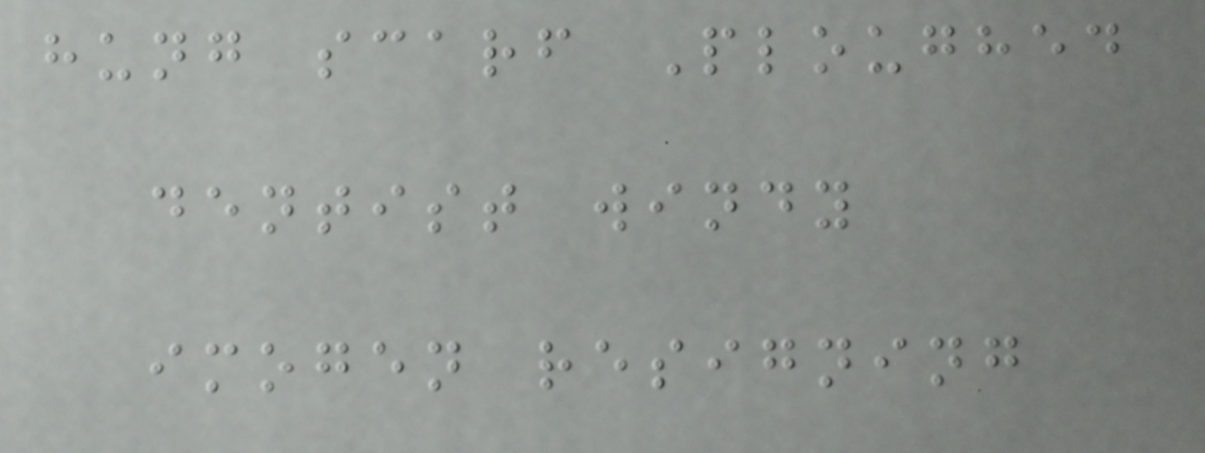hung scarf Ploughed
dentist windy
imogen resigning
